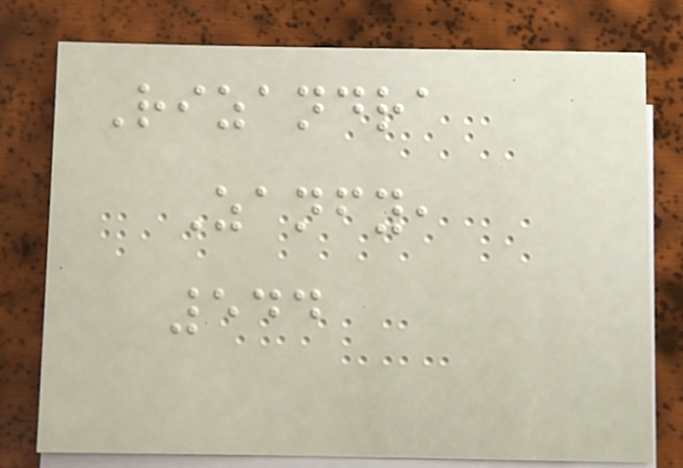Rizandra
Zanfy,
544
